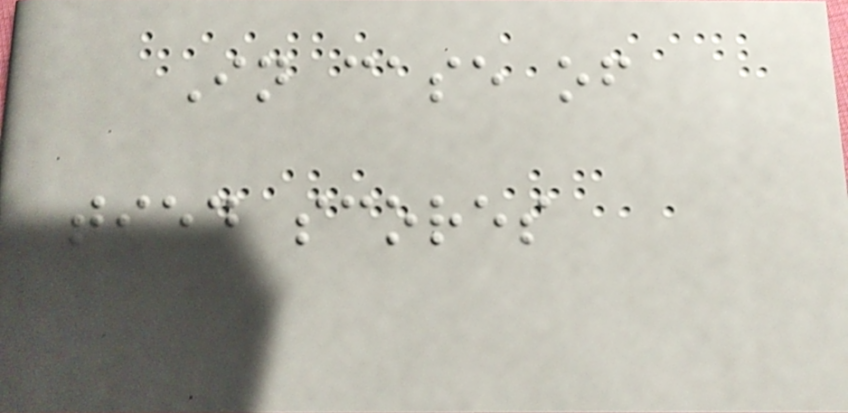In case of
tied scores
